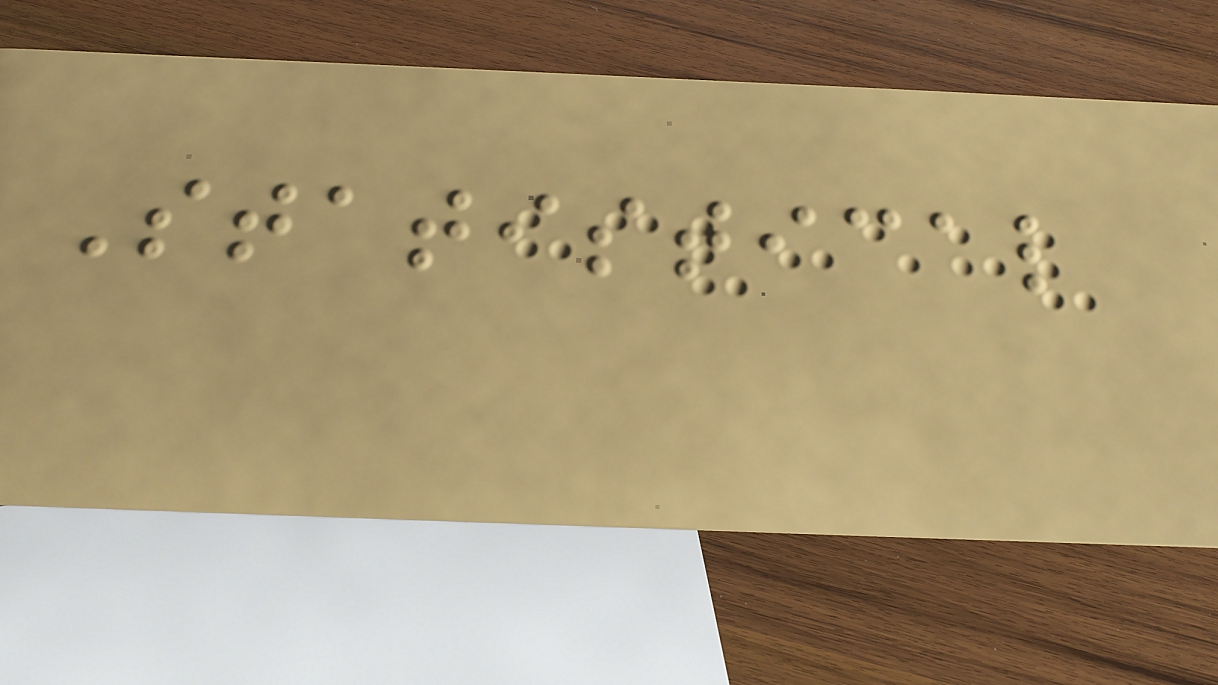Statistical
